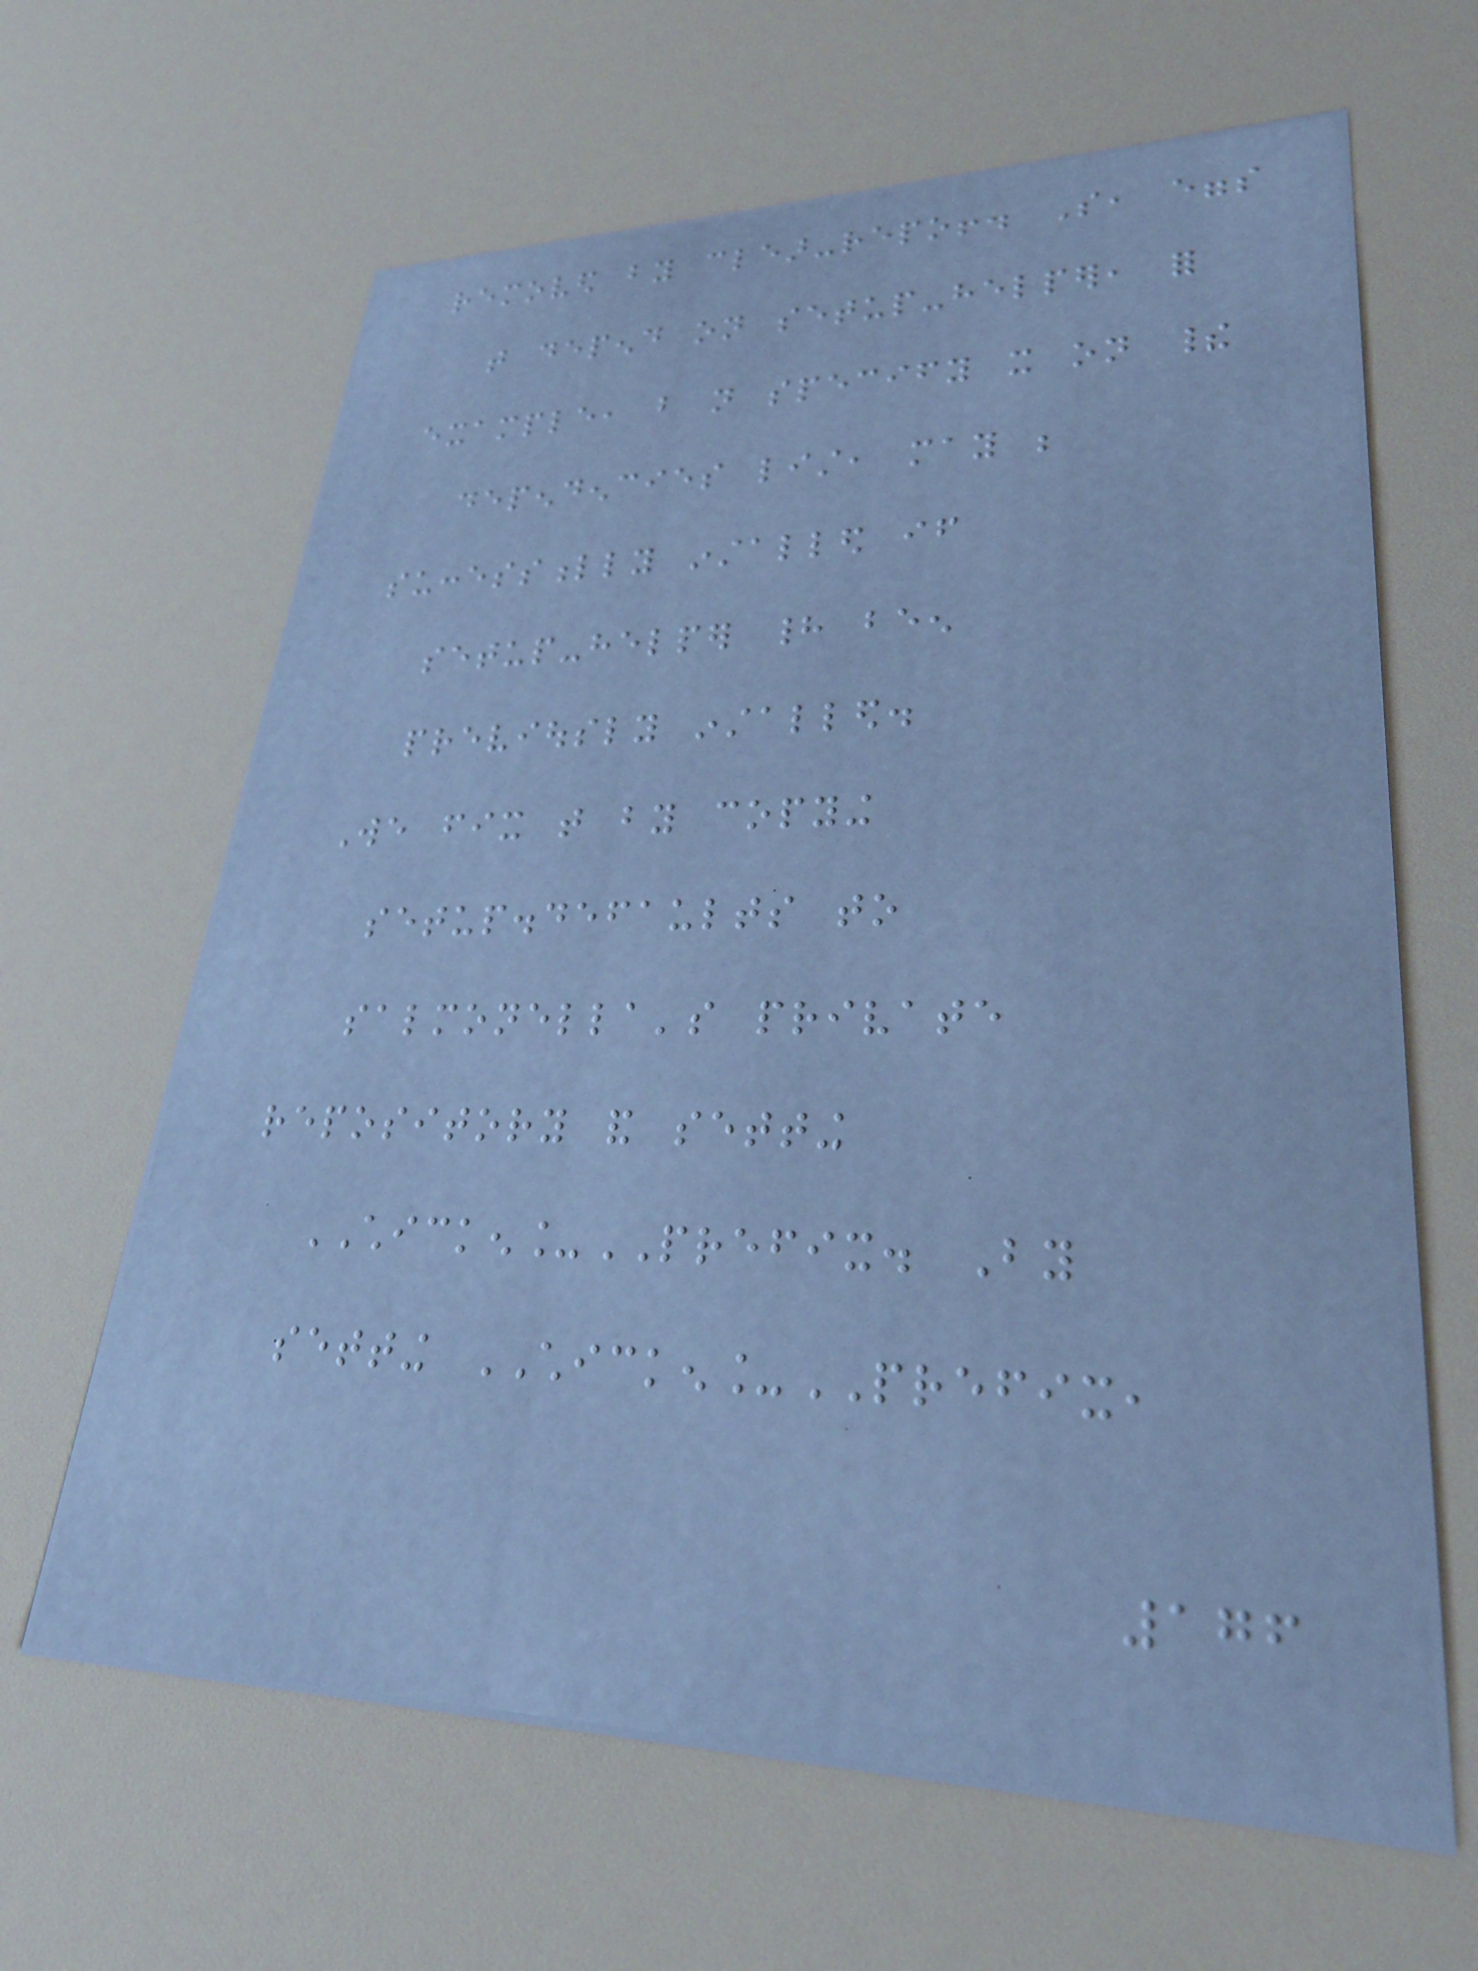removed by clear-repo!. So, eggs
that depend on setup-helper, for
example, but not specify it on their
dependencies list, may be
successfully installed if
setup-helper had been
previously installed.
We fix that by copying
setup.defaults to
salmonella's private
repository and setting
CHICKEN_PREFIX. By
setting CHICKEN_PREFIX,
176
